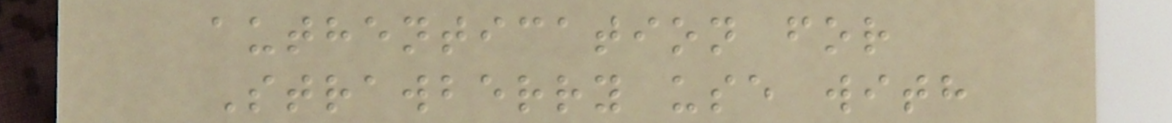authentication for
Strawberry use with
